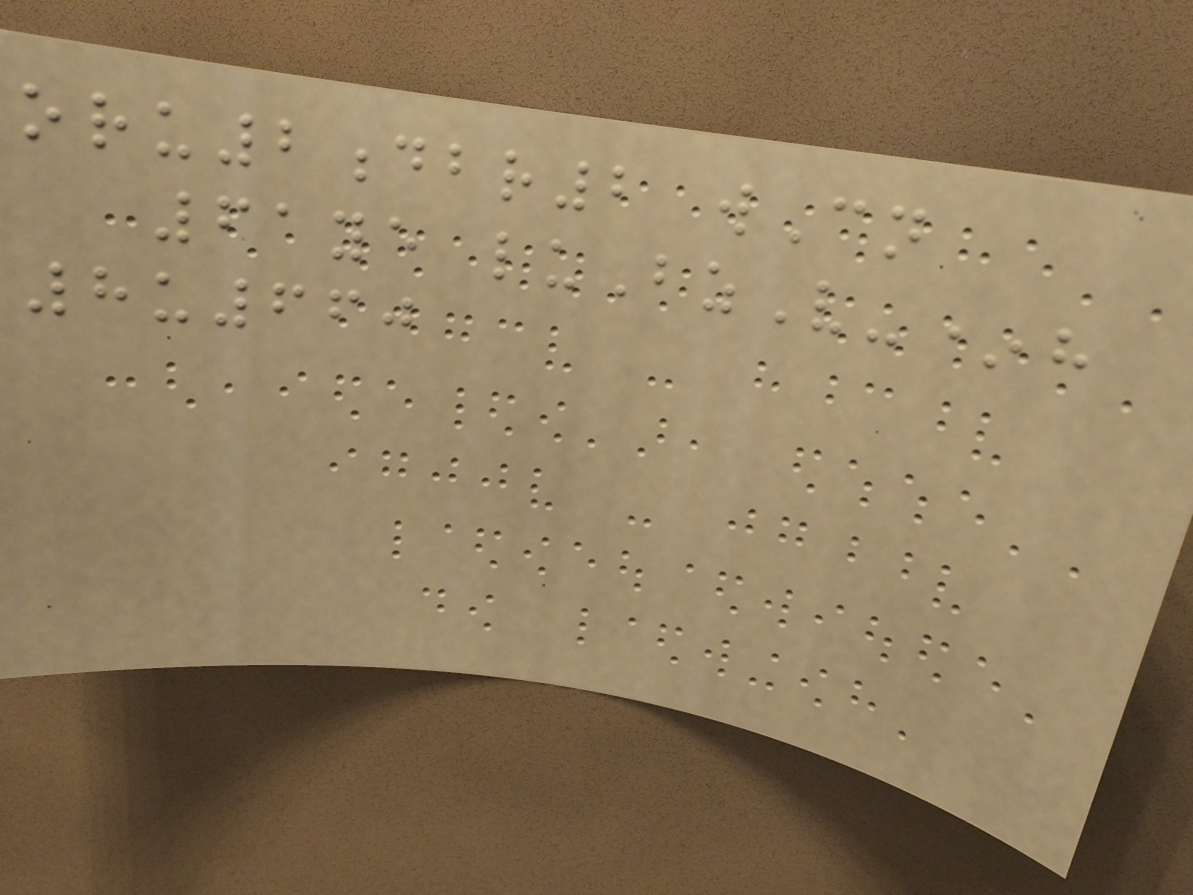oru2dbr2 wCn
61ye luBzV-*h
8u660
